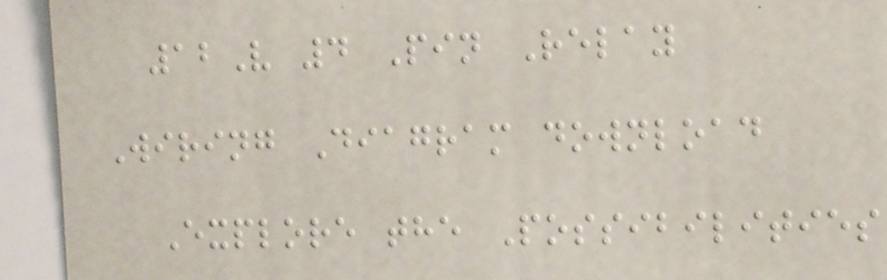12V 4 Pin Relay
Wiring Diagram download
Explore the Possibilities
